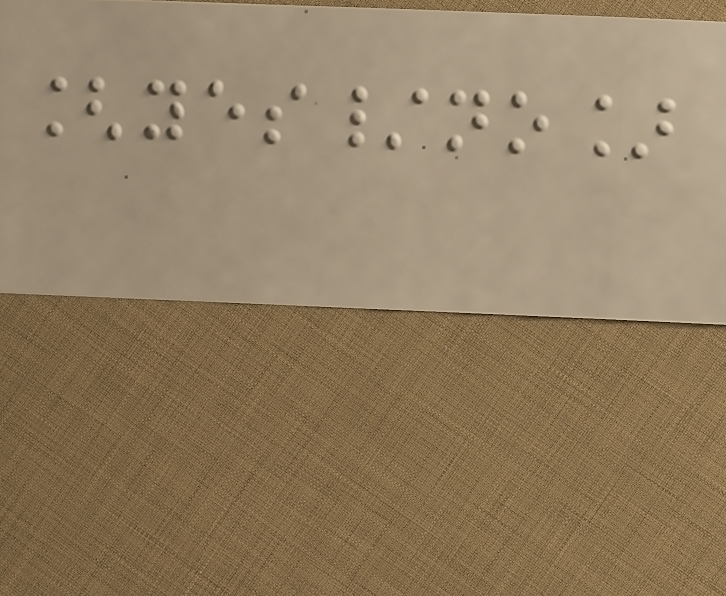[yes/no]
